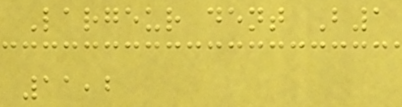Largeur dent B1
11,2
